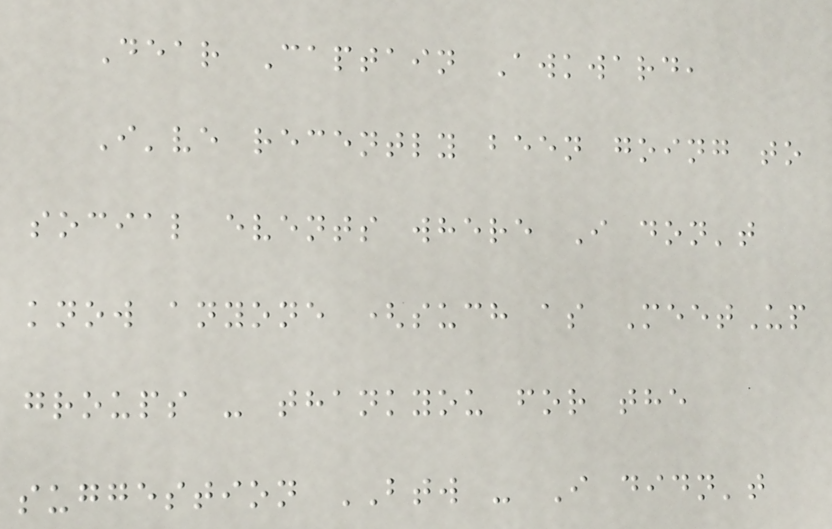Dear Captain Awkward,
I've recently been going to
social events where I don't
know anyone (such as MeetUp
groups - thankyou for the
suggestion BTW - I didn't
